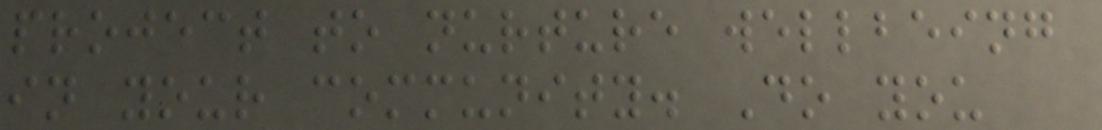project to nurture wellbeing
in your community. Do you
